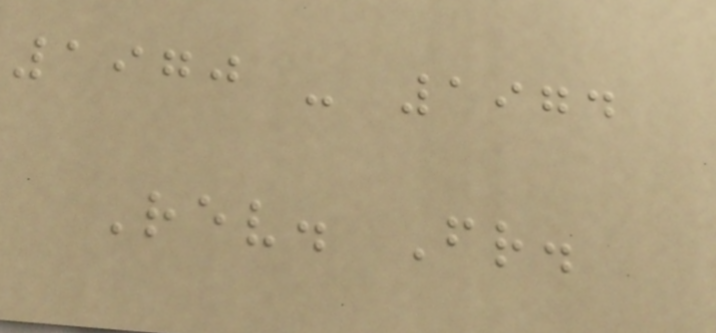1970 - 1974
Rev. Fr.
